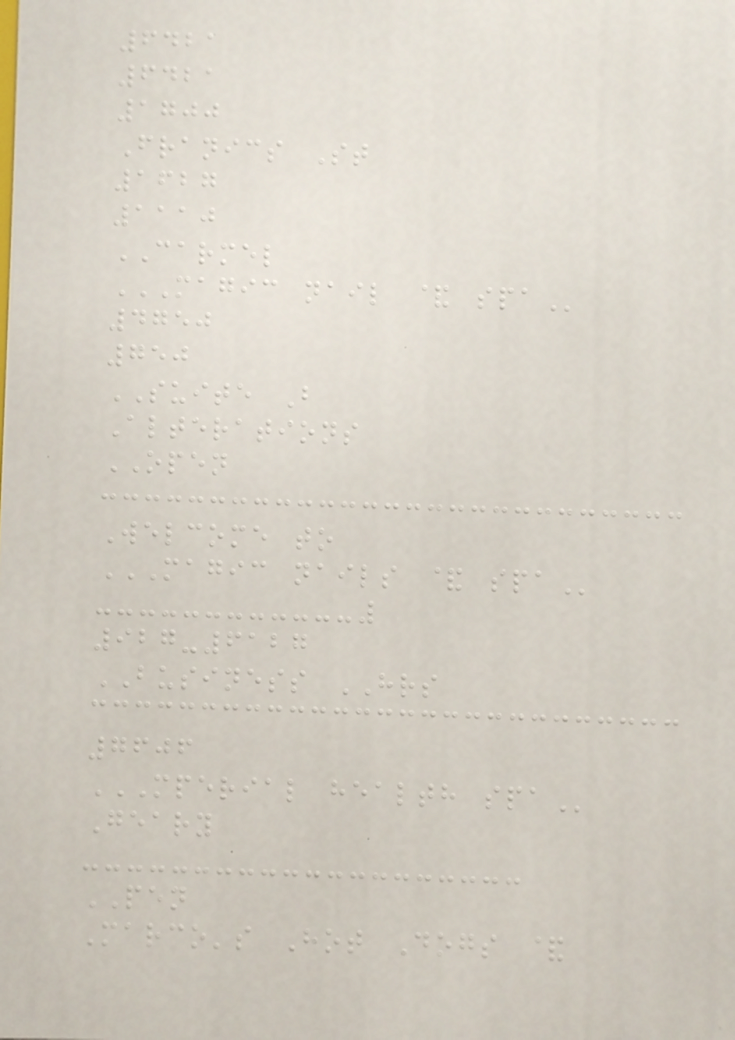6421
6421
1700
Franics St
1627
1110
CARMEL
MAGIC NAIL & SPA
4750
750
SUITE B
Alterations
OPEN
Welcome to
MAGIC NAILS & SPA
927-6127
BUSINESS HRS
7606
MPERIAL HEALTH SPA
Geary
PEN
Marco's Hot Dogs &
